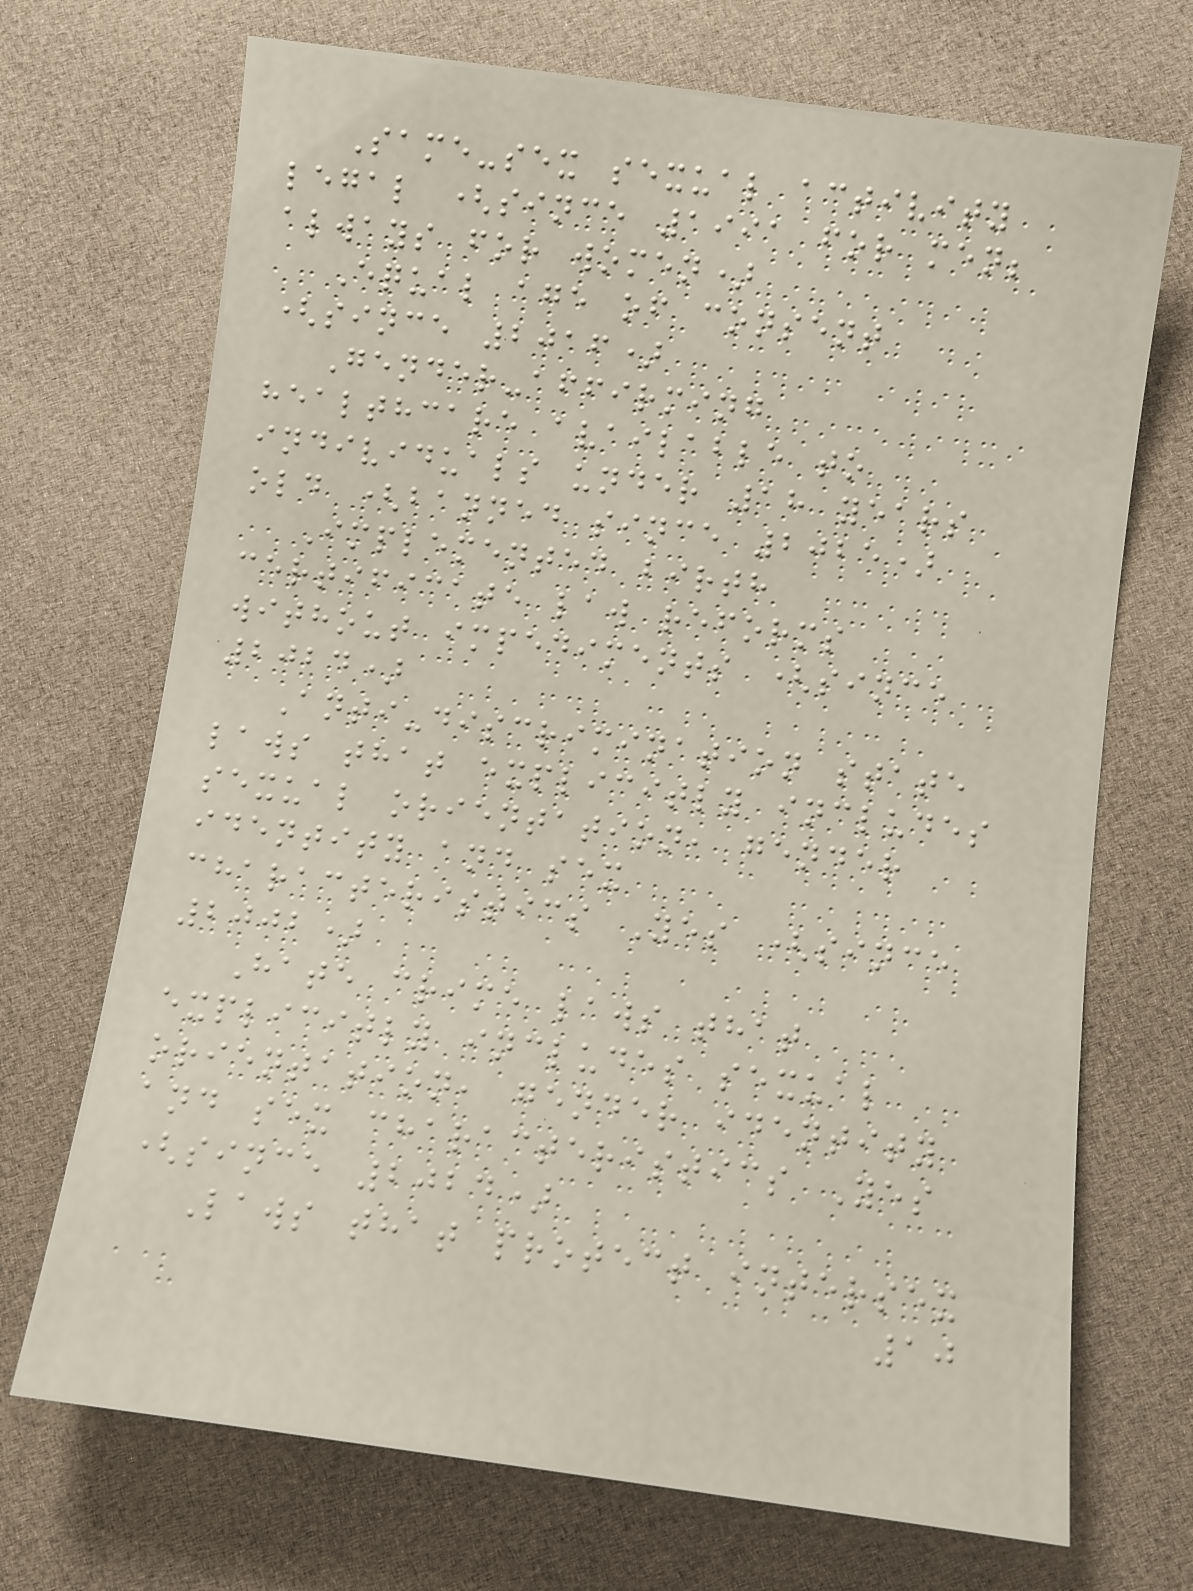Same-sex sexual activity
legal (since 1991 for men;
always for women)
Equal age of consent
(since 2016)
Gender-affirming
healthcare available to
individuals under 18 years
old (banned since 2025)
Implemented birth
certificate law reforms
without impediments (since
2024)
Anti-discrimination state
laws that explicitly includes
sexual orientation, gender
identity and sex
characteristics Yes (since
2002)
Hate crime laws that
explicitly includes sexual
orientation, gender identity
and sex characteristics Yes
(since 2024)
Laws that protect intersex
10
